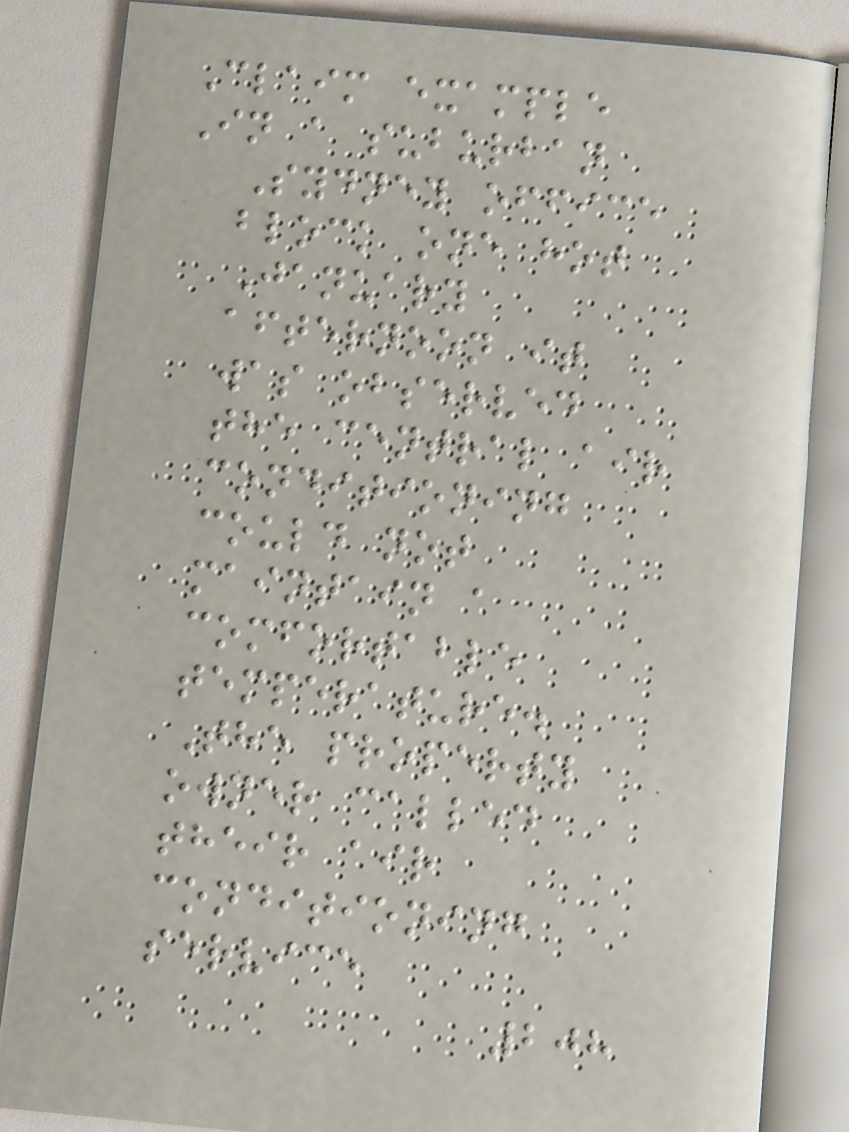Claim example
In a suburban
Sydney office
block one hot
January
afternoon it
was observed
the central air
conditioning
could not
maintain a
comfortable
temperature.
The property
owner called
their air
conditioning
service
208
